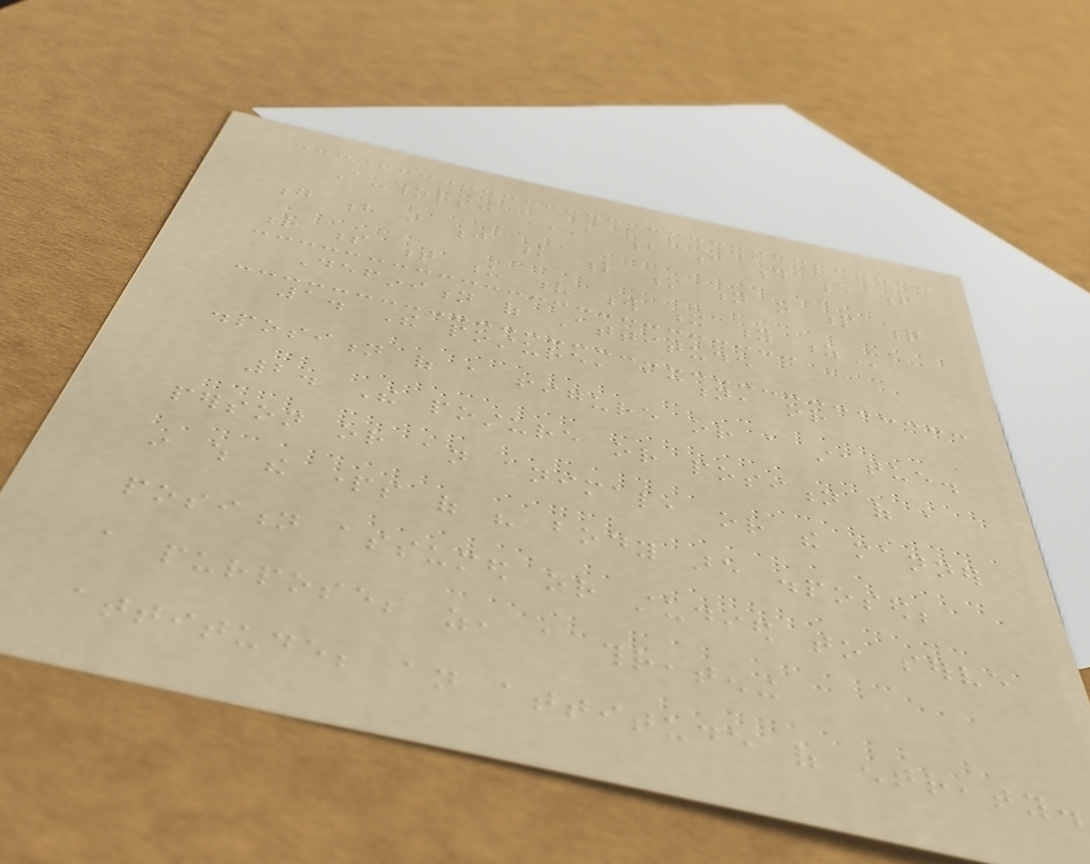Authors: A B C D E F
G H I J K L M N O P Q
R S T U V W X Y Z
Definition of Attitude
1. The posture, action, or
disposition of a figure or a statue.
2. The posture or position of a
person or an animal, or the manner
in which the parts of his body are disposed;
position assumed or studied to serve
a purpose; as, a threatening
attitude; an attitude of entreaty.
